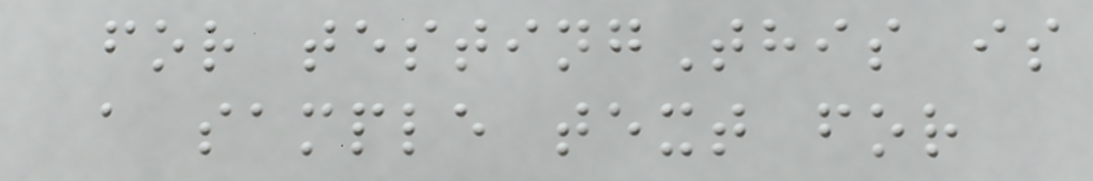for testingThis is
a sample text for
